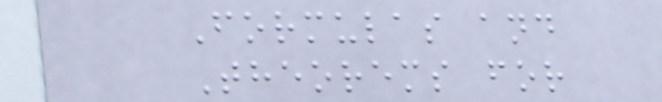Formulas and
Theorems for
